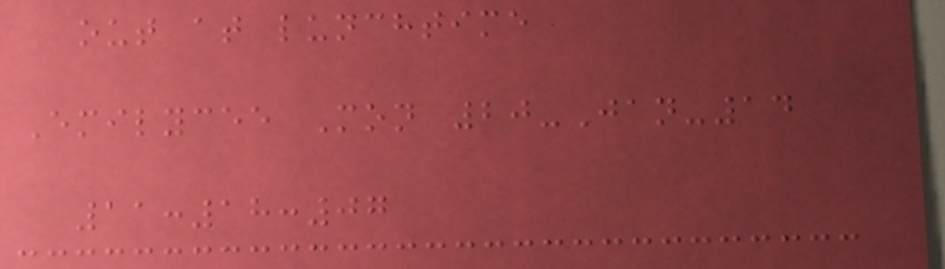out at lunchtime
Emilycee Mon 20-Jan-14
11:18:07
